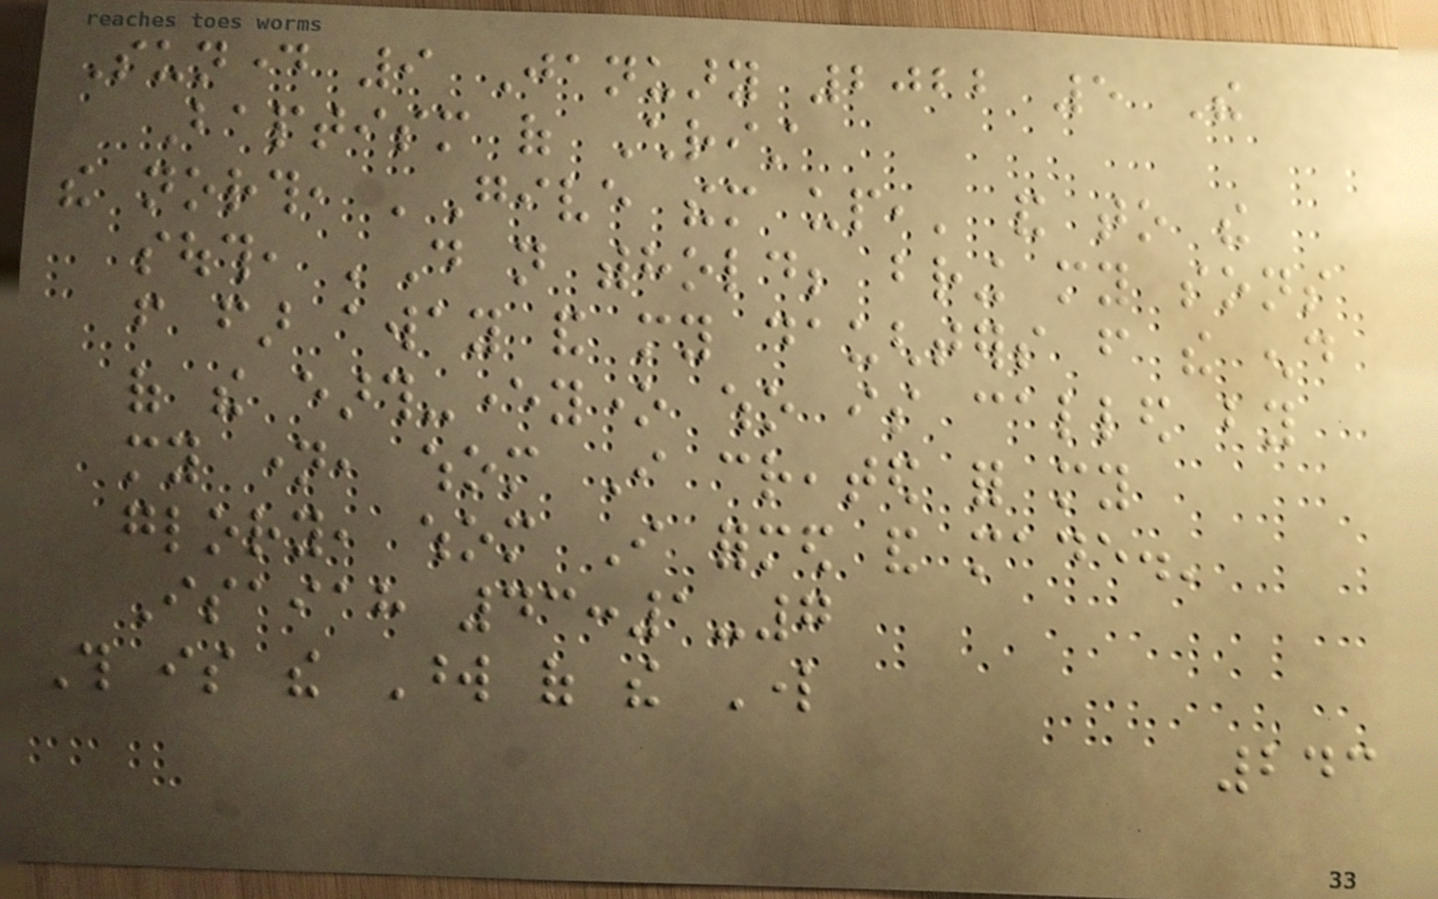Sunday 9 January 2022 5 The
Baptism of Christ
the north, 'Give them up,' and to the
south, 'Do not withhold; bring my sons
from far away and my daughters from the end
of the earth-everyone who is called by
my name, whom I created for my
glory, whom I formed and made.'
Isaiah 43:1-7
This is the Word of the Lord
243
